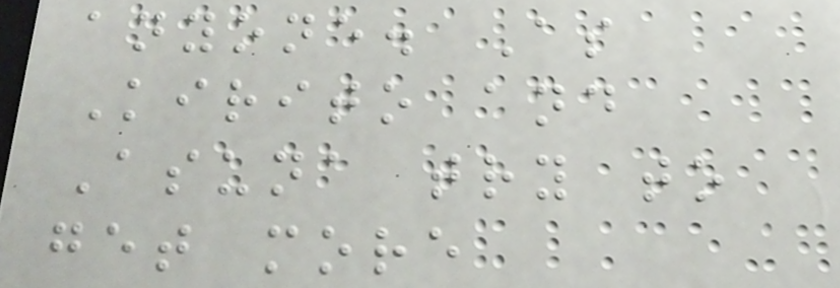anyone. As
Kirito and
Asuna try to
get more
